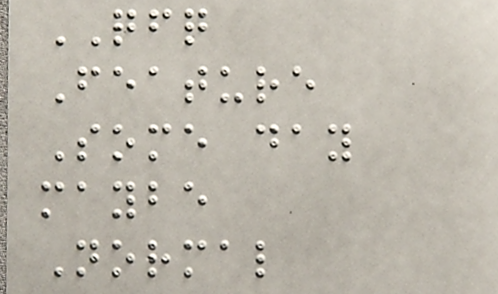QFQ
Feature
Some day
maybe
Normal
